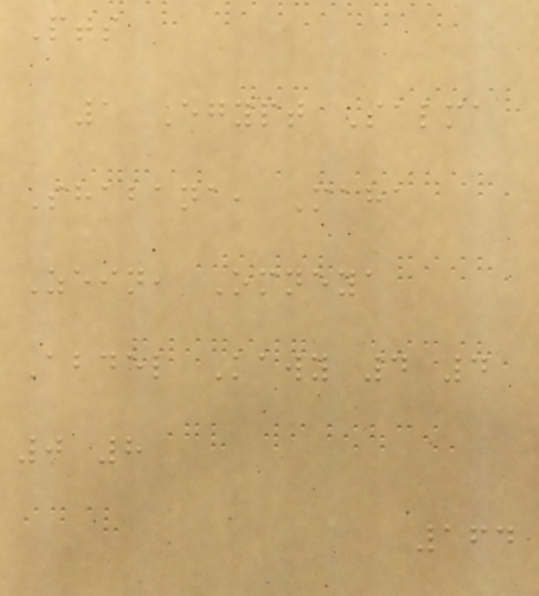Pts
1 Egypt Salma
Shabana, Maha
Zein, Omneya
Abdel Kawy 4 4
0 8
164
